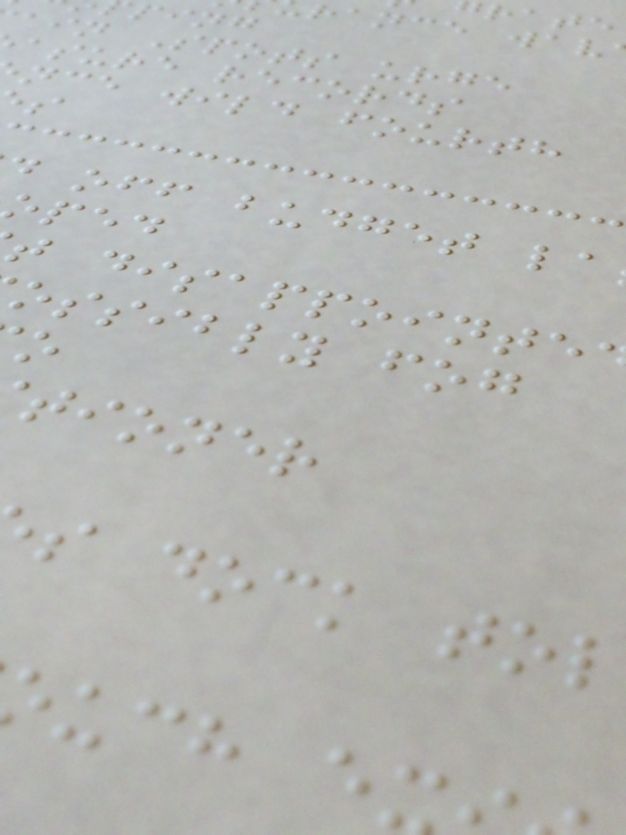rance wav
ping
ain Spots urge
asure records
nce wild fourth
off budget la
t disappointe
ossibly fog
s dock tol
